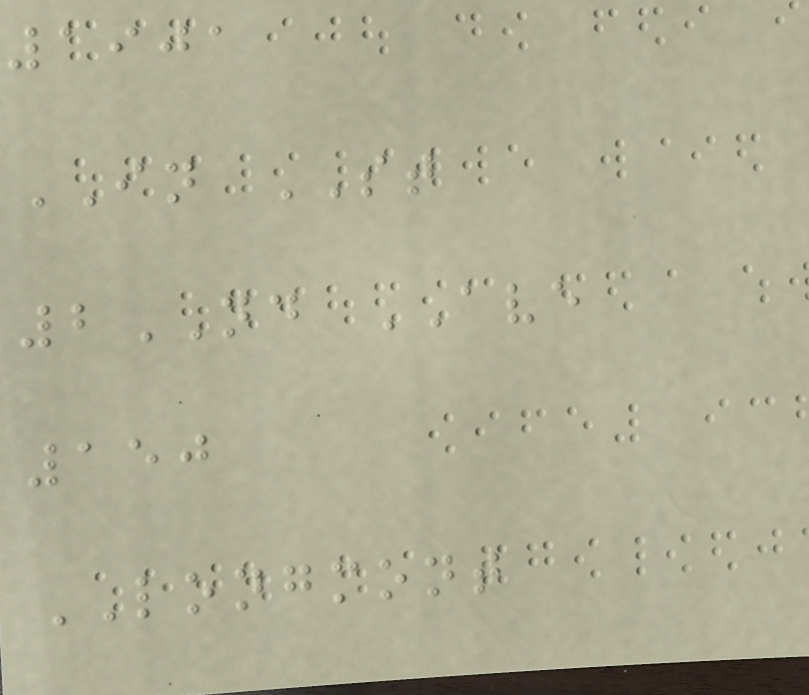1901
IN ST
2ND AVE
150
LONGMONT
